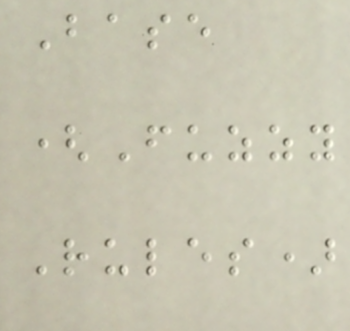Base
(Fuzzy
Rules)
